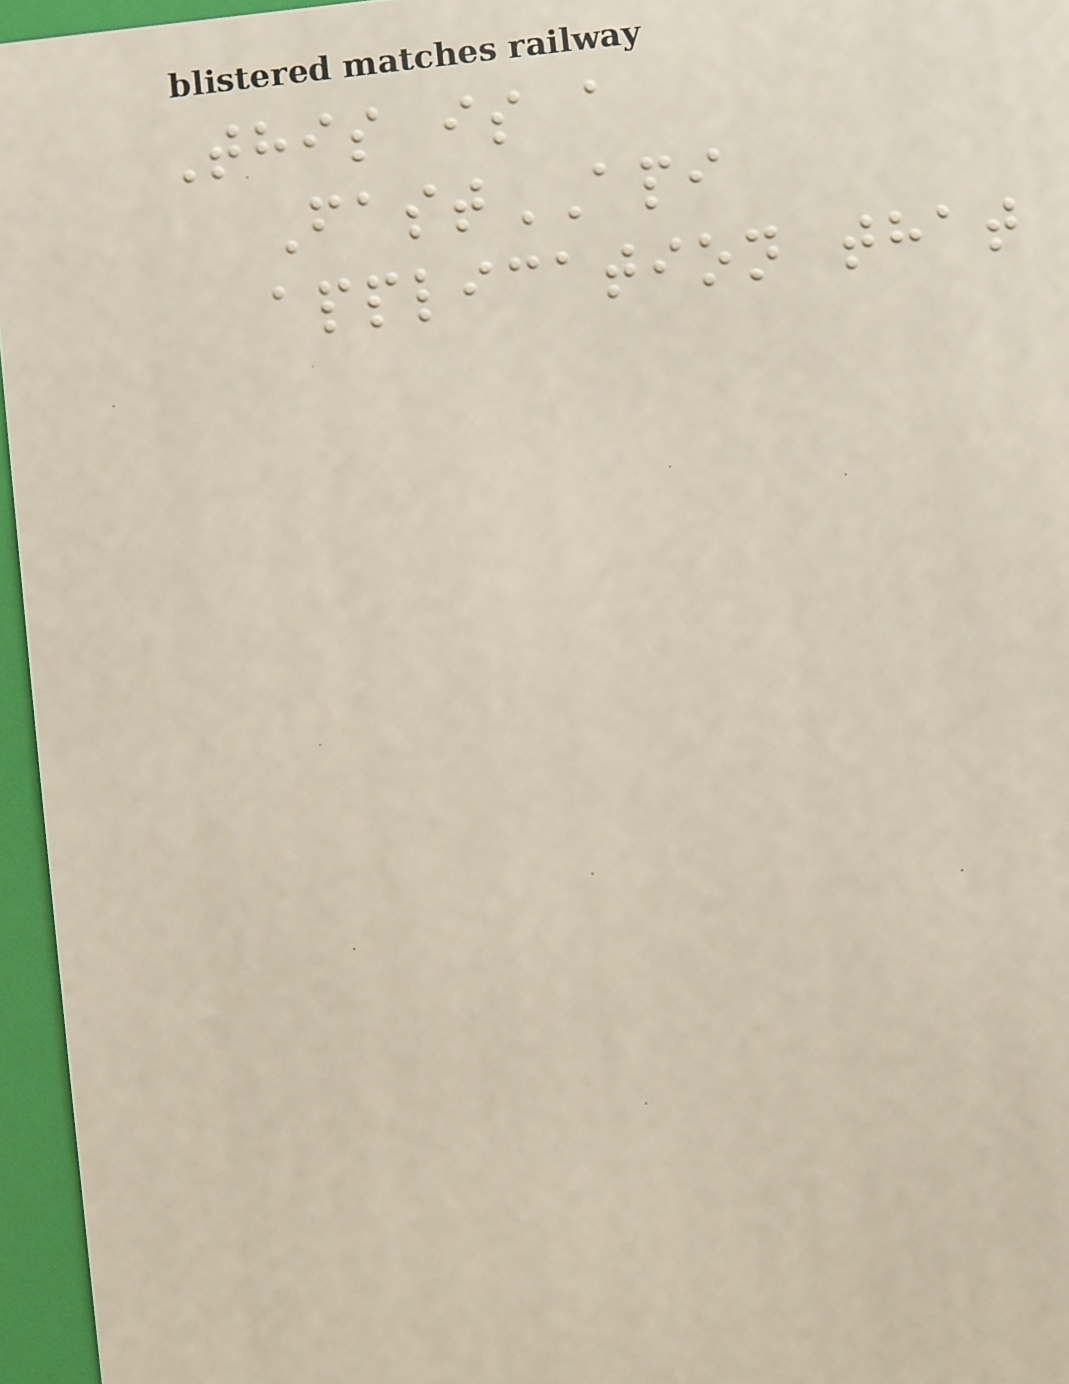This is a
FastAPI
application that
